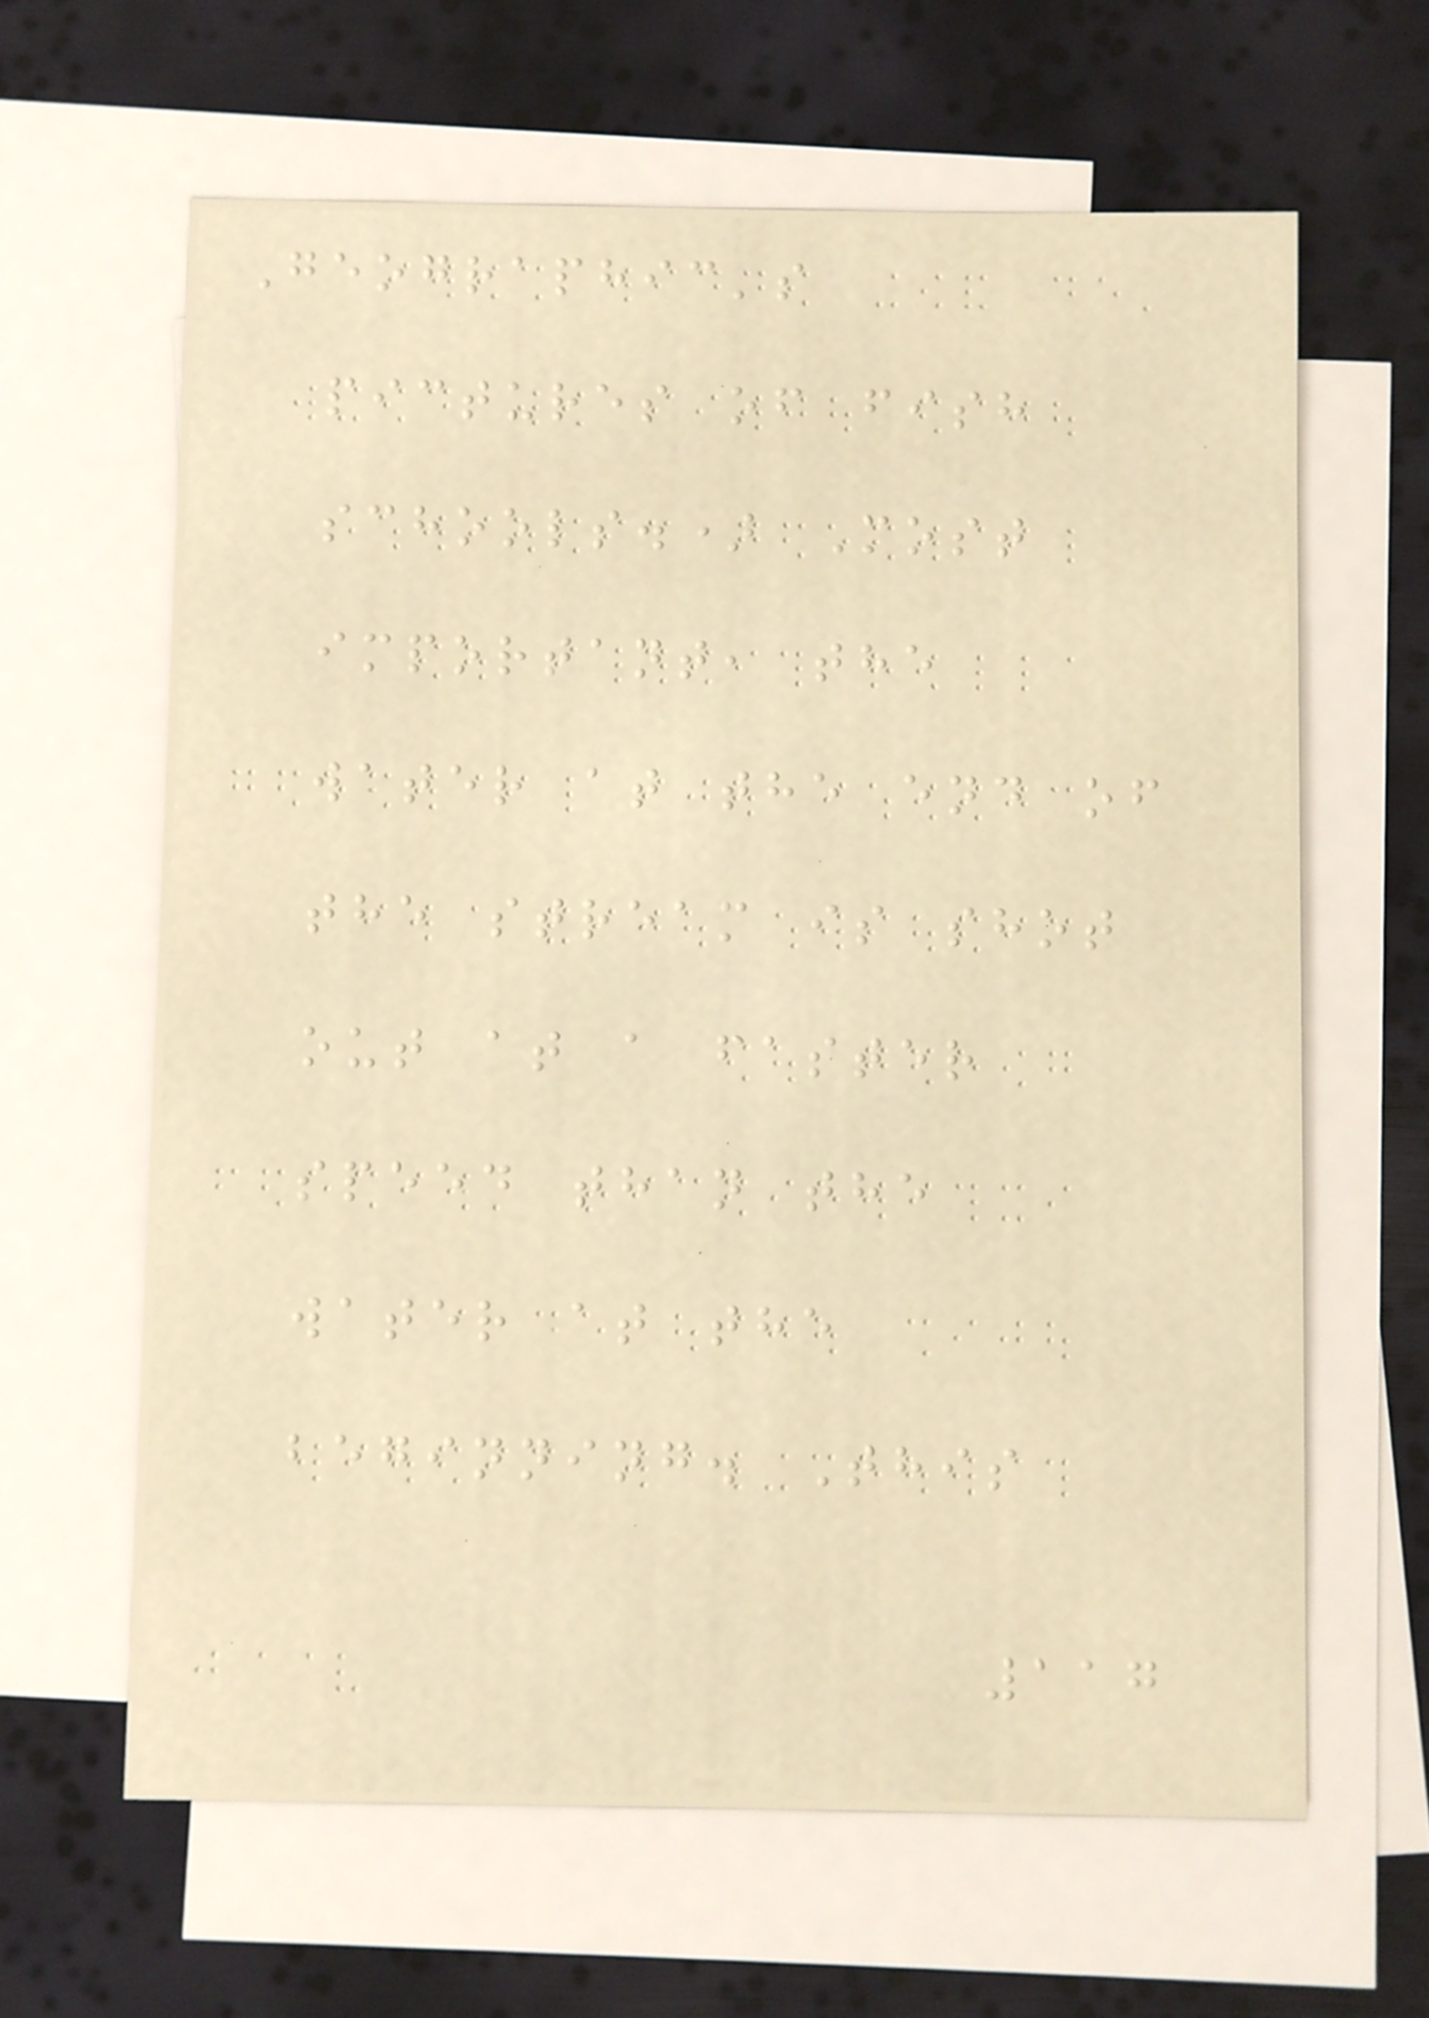Geographic's
pictures of fish
schools.) Most
important, the
water at the end of
the stream is shot
out at a faster
speed than the
water at the
beginning. This
117
